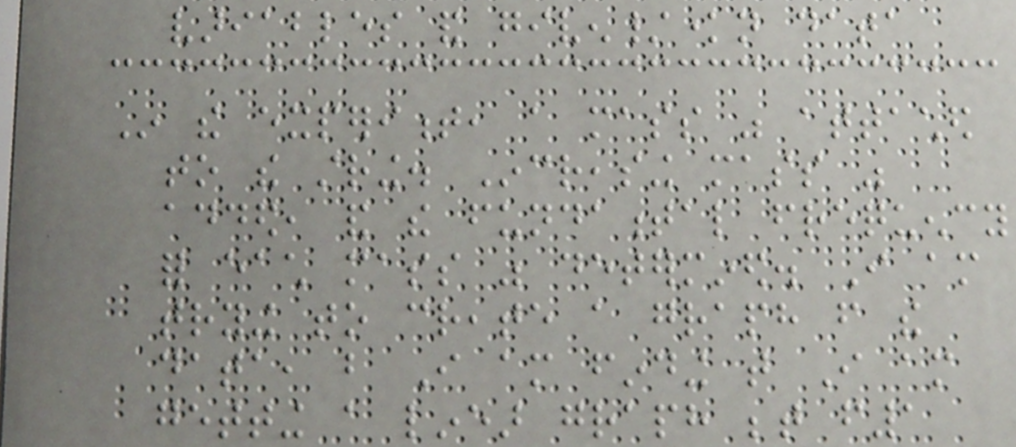variables and given/known data
In the experiment, a mass was attached
to the string. Increasing mass was
added, and the fundamental frequency
for each mass was determined. I am
trying to create a graph from the
data, but I am finding that I am
getting a linear graph between f1
